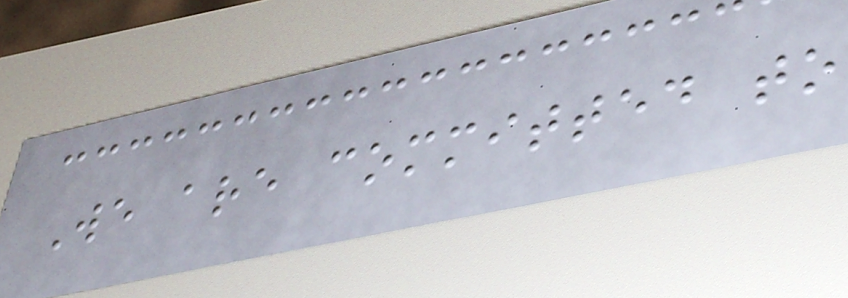We are committed to
